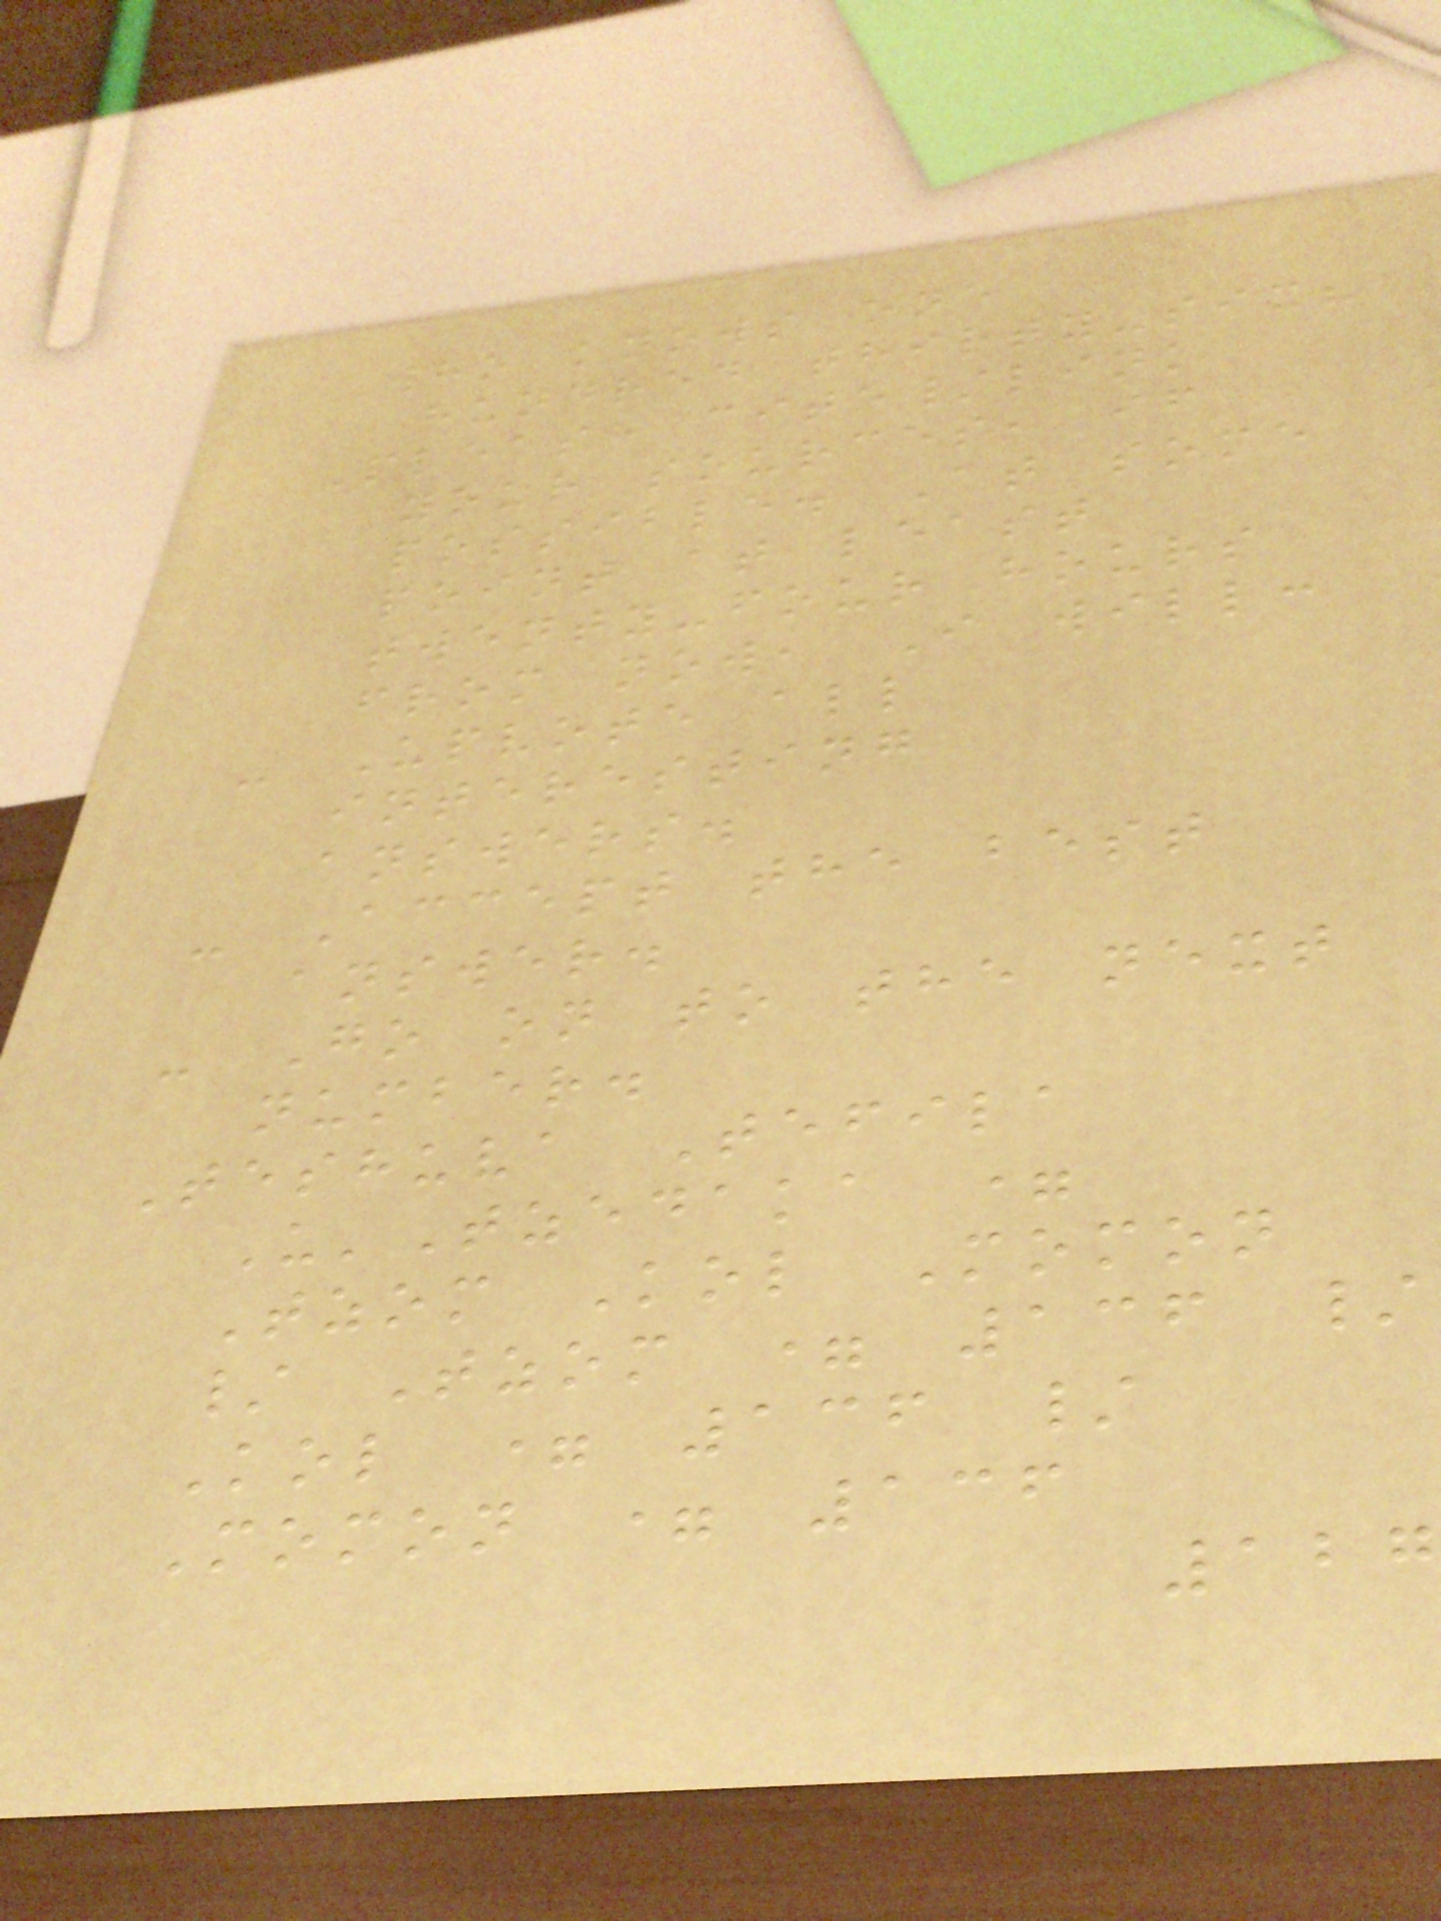Who knows one
hundred thirty-six?
Please cite/link
your sources, if
possible. At some
point at least
twenty-four hours
from now, I will:
- Upvote all
interesting
answers.
- Accept the best
answer.
- Go on to the next
number.
Teshuva Tefila
U'Tzedaka =
Tzom Kol Momon
/ Tzom = 136 /
Kol = 136 /
Momon = 136
127
